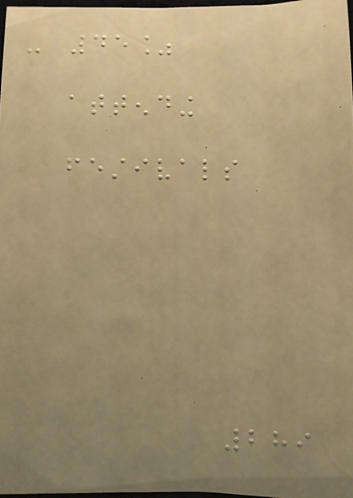- 45%
attending
festivals
289
